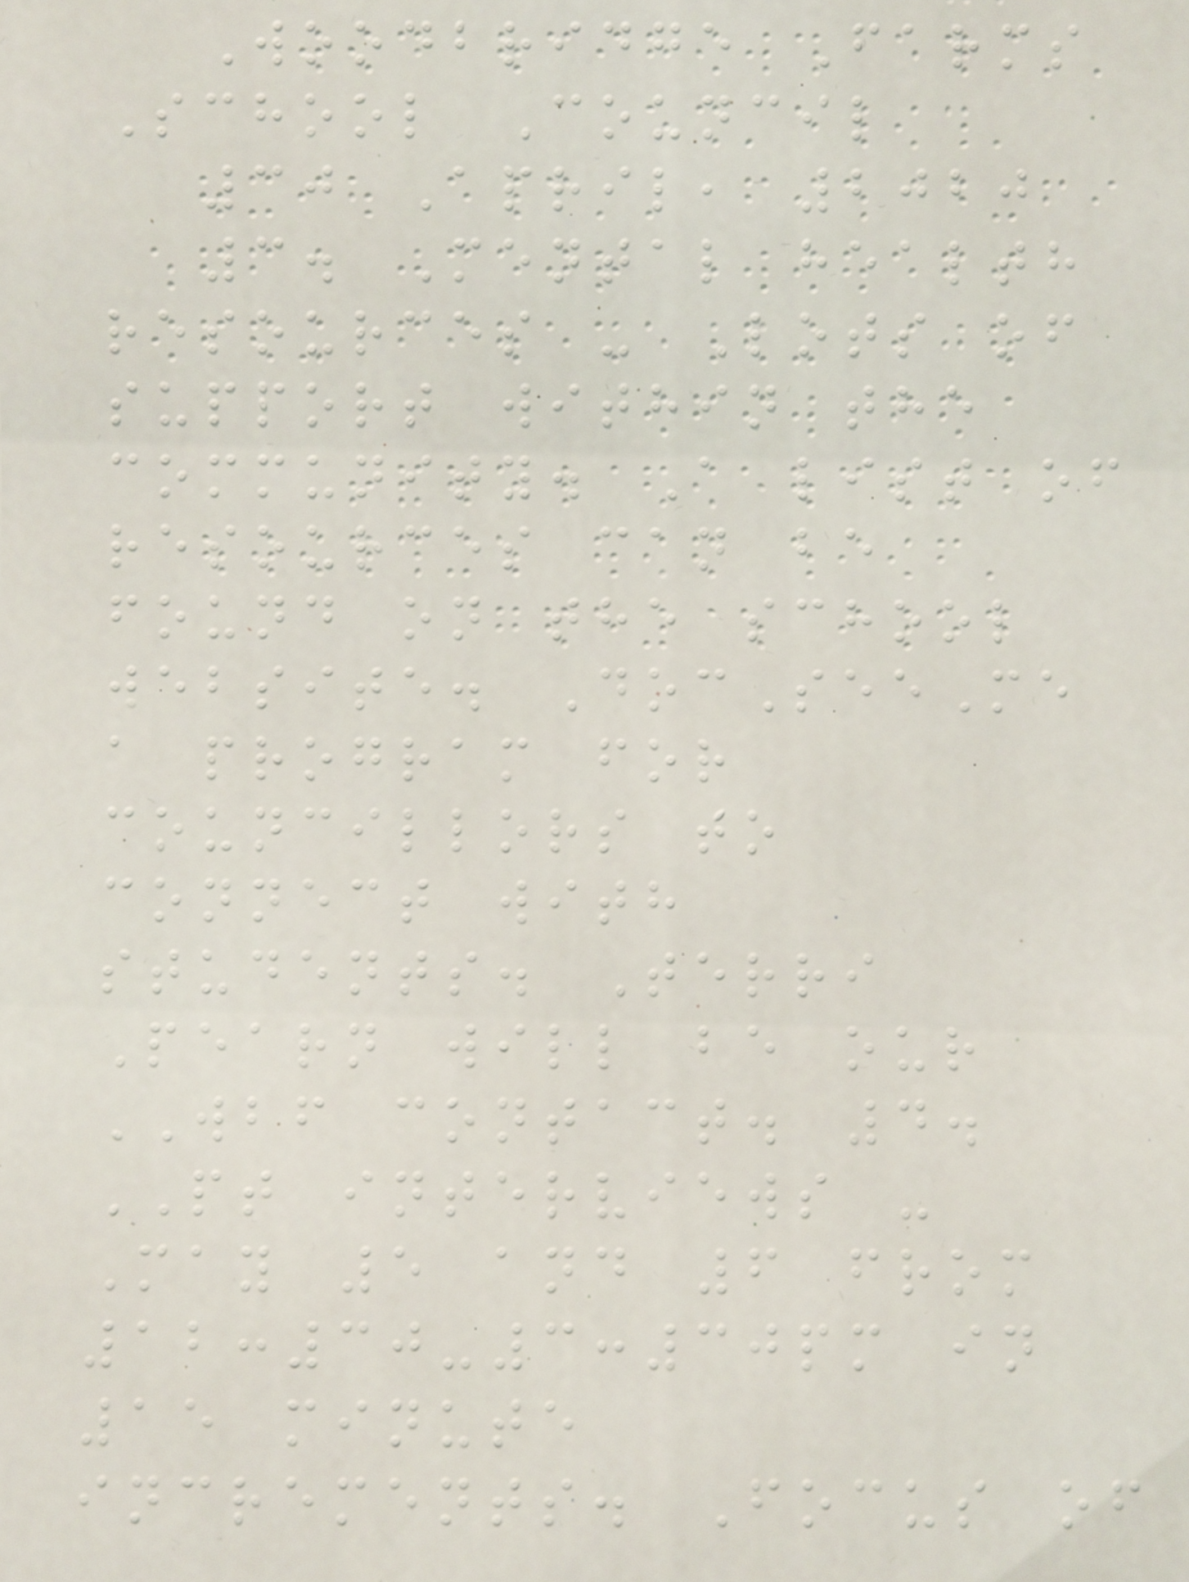Woodbridge Farms
School Council
30 April, 2020
3. Mental health
resources - Lots of
support within the
community. A list of
resources can be
found on the school
website. DocSeeMe
a program for
councillors to
connect with
students. Terri
Pearn will be our
WBF contact. 4.
PT interviews -
May 5 and 6 from
12:30-3:30pm in
15 minute
increments. Focus of
